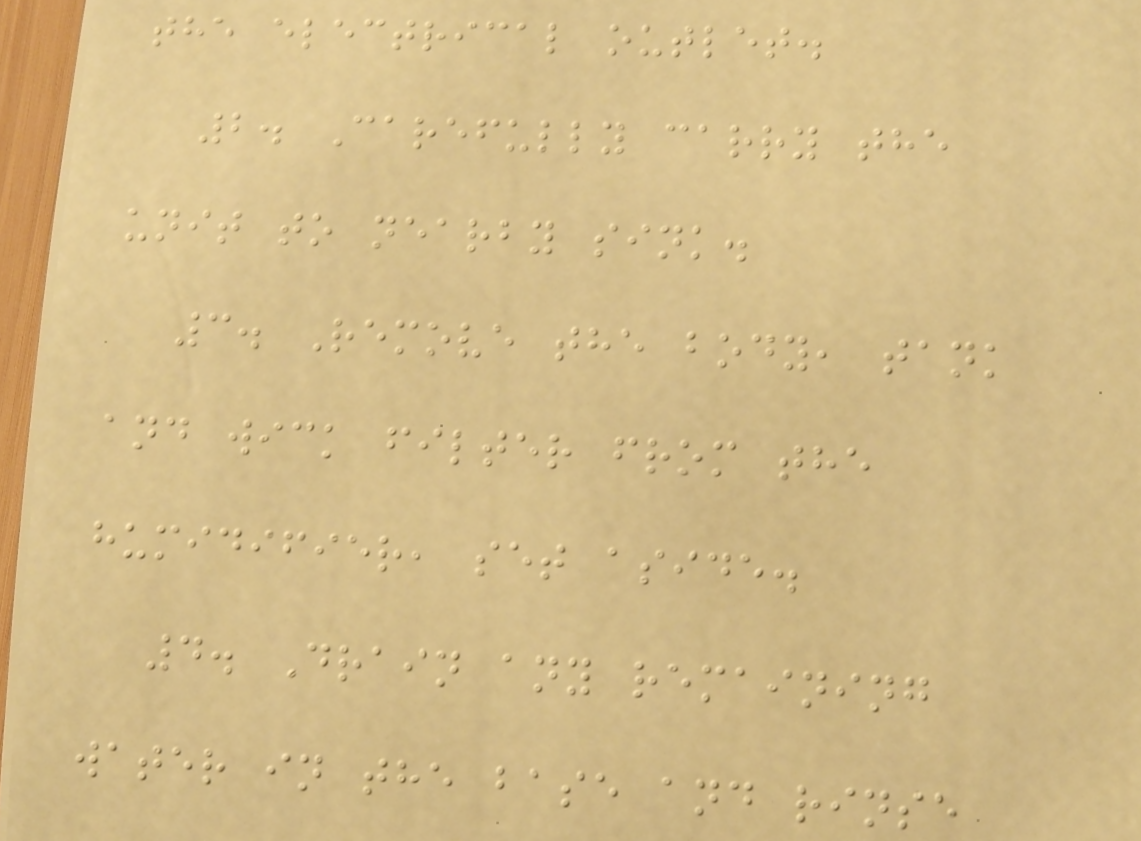the electrical outlet.
2. Carefully carry the
unit to nearby sink.
3. Remove the body, tank
and wick filter from the
humidifier, set aside.
4. Drain any remaining
water in the base and rinse
